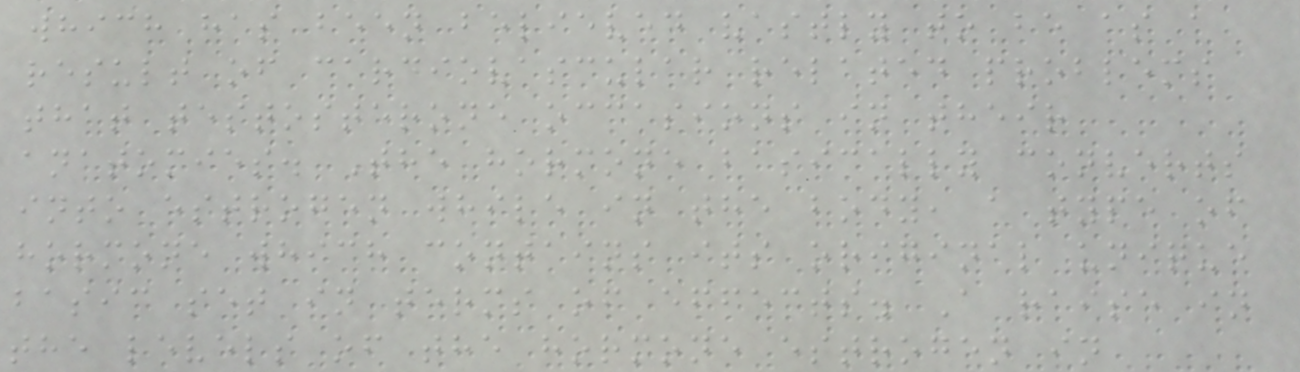which has been believed vastly to be as a
result of cardiovascular related problems
that testosterone occasions in their
anatomies. The hormone basically converts
into estrogen while in the body, a type of
hormone which contains its original unique
basic set in terms of effects. A raise in
the levels of the hormone estrogen in
